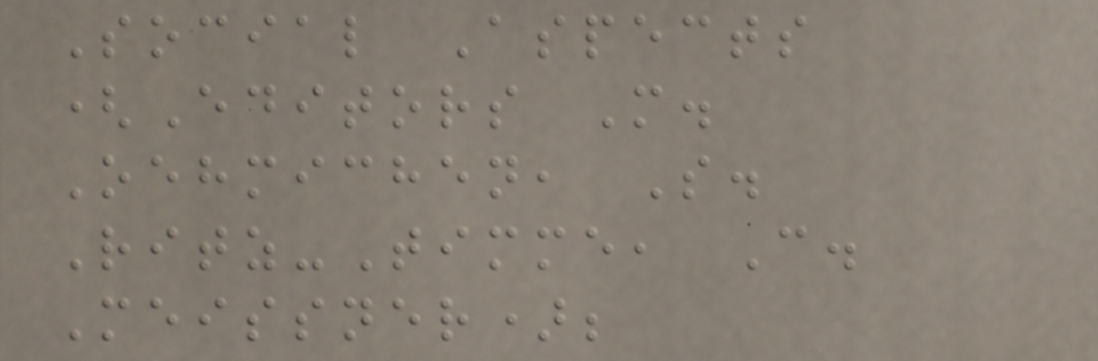Social Aspects
(Editors M.
Oehmichen, S.
Ritz-Timme, C.
Meissner);
